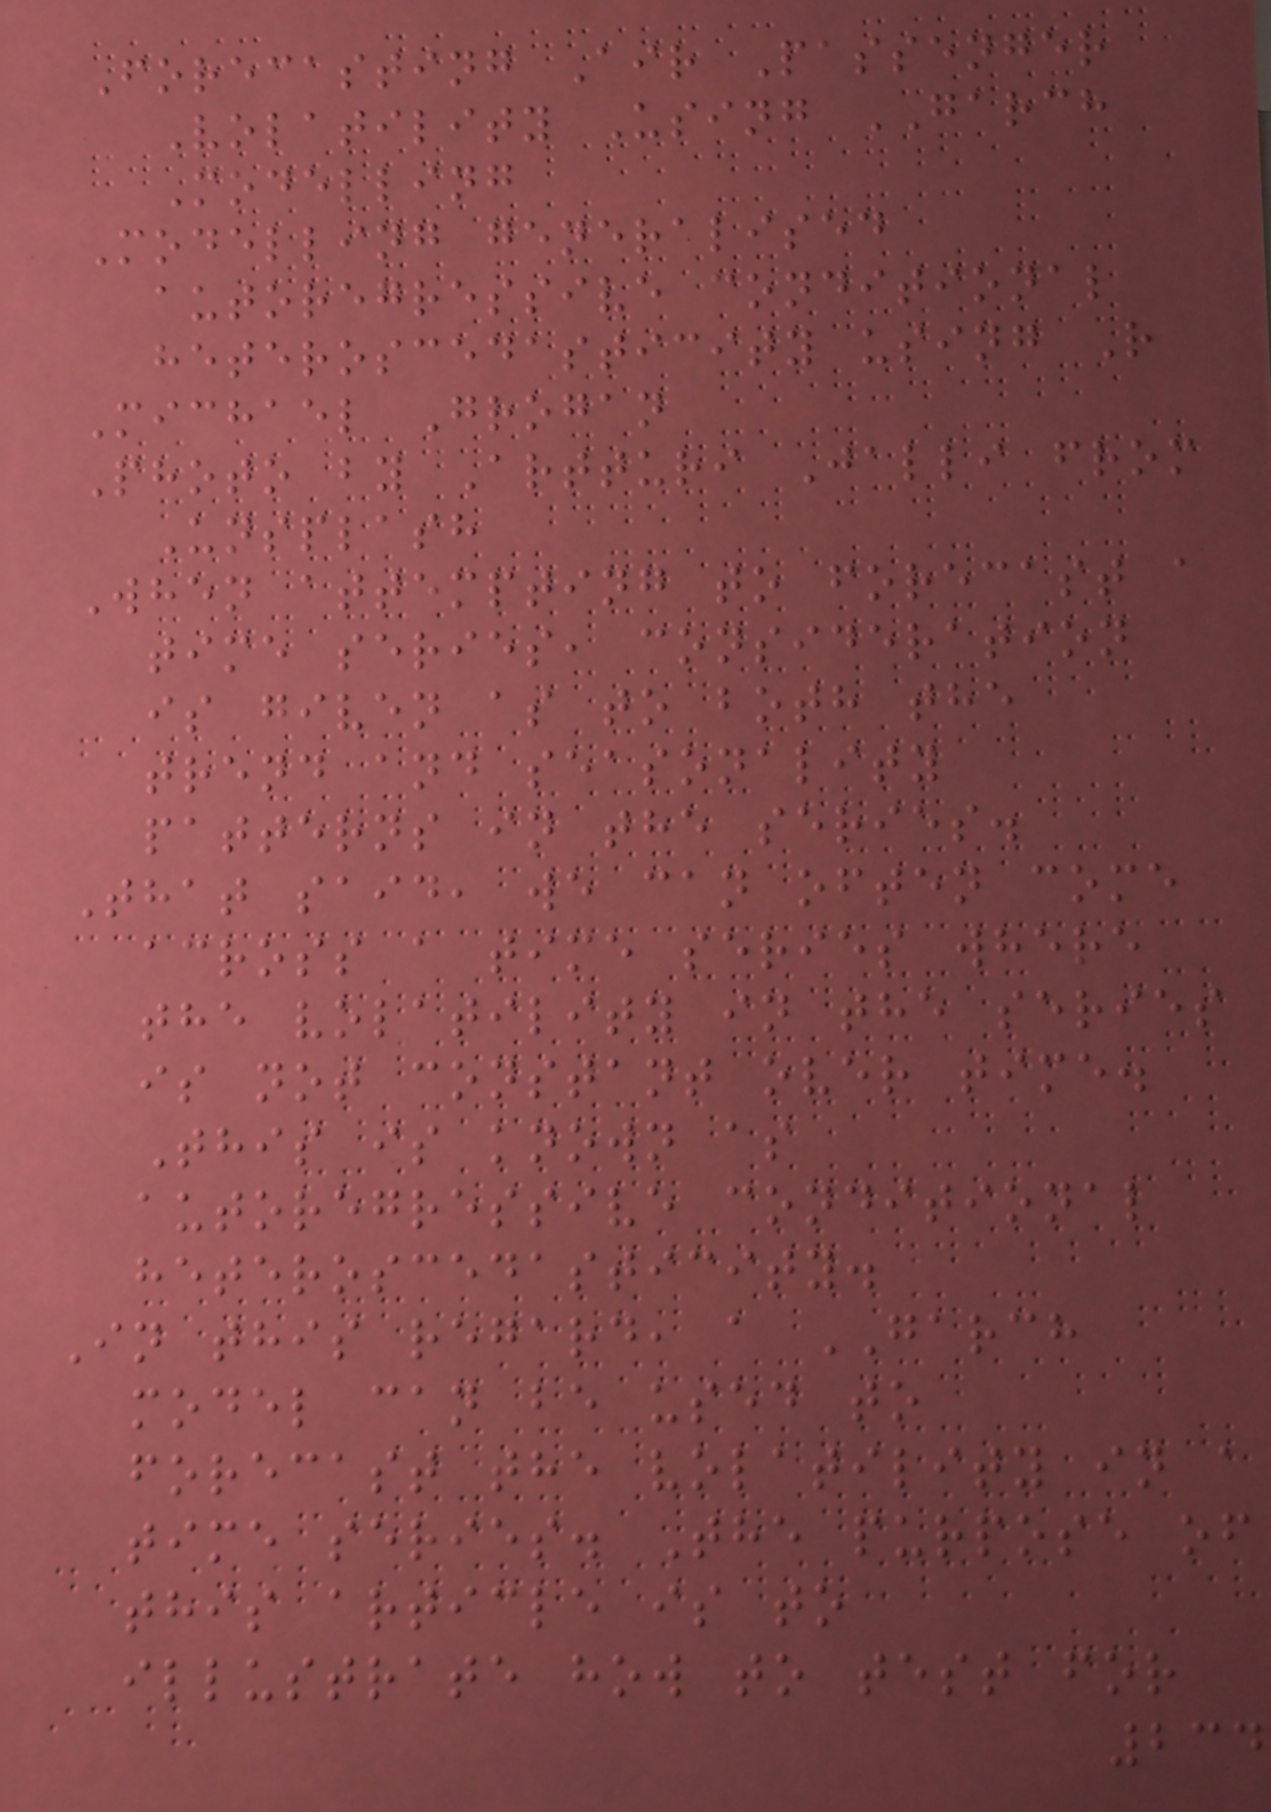Forecasting Air Passenger
Volatility Using GARCH
Modelling
Modelling generalised
autoregressive conditional
heteroscedasticity using R
Michael Grogan
Photo by Artturi Jalli from
Unsplash
When attempting to forecast a
time series, consideration
is given as to both the
trend and seasonality
patterns in the series.
That said, we can often come
across a time series where
the volatility in the series
is not constant over time.
This is known as
autoregressive conditional
heteroscedasticity.
In this regard, a GARCH
model can be used to
forecast the volatility in a
time series. The purpose of
this article is to
illustrate how to test for
234
